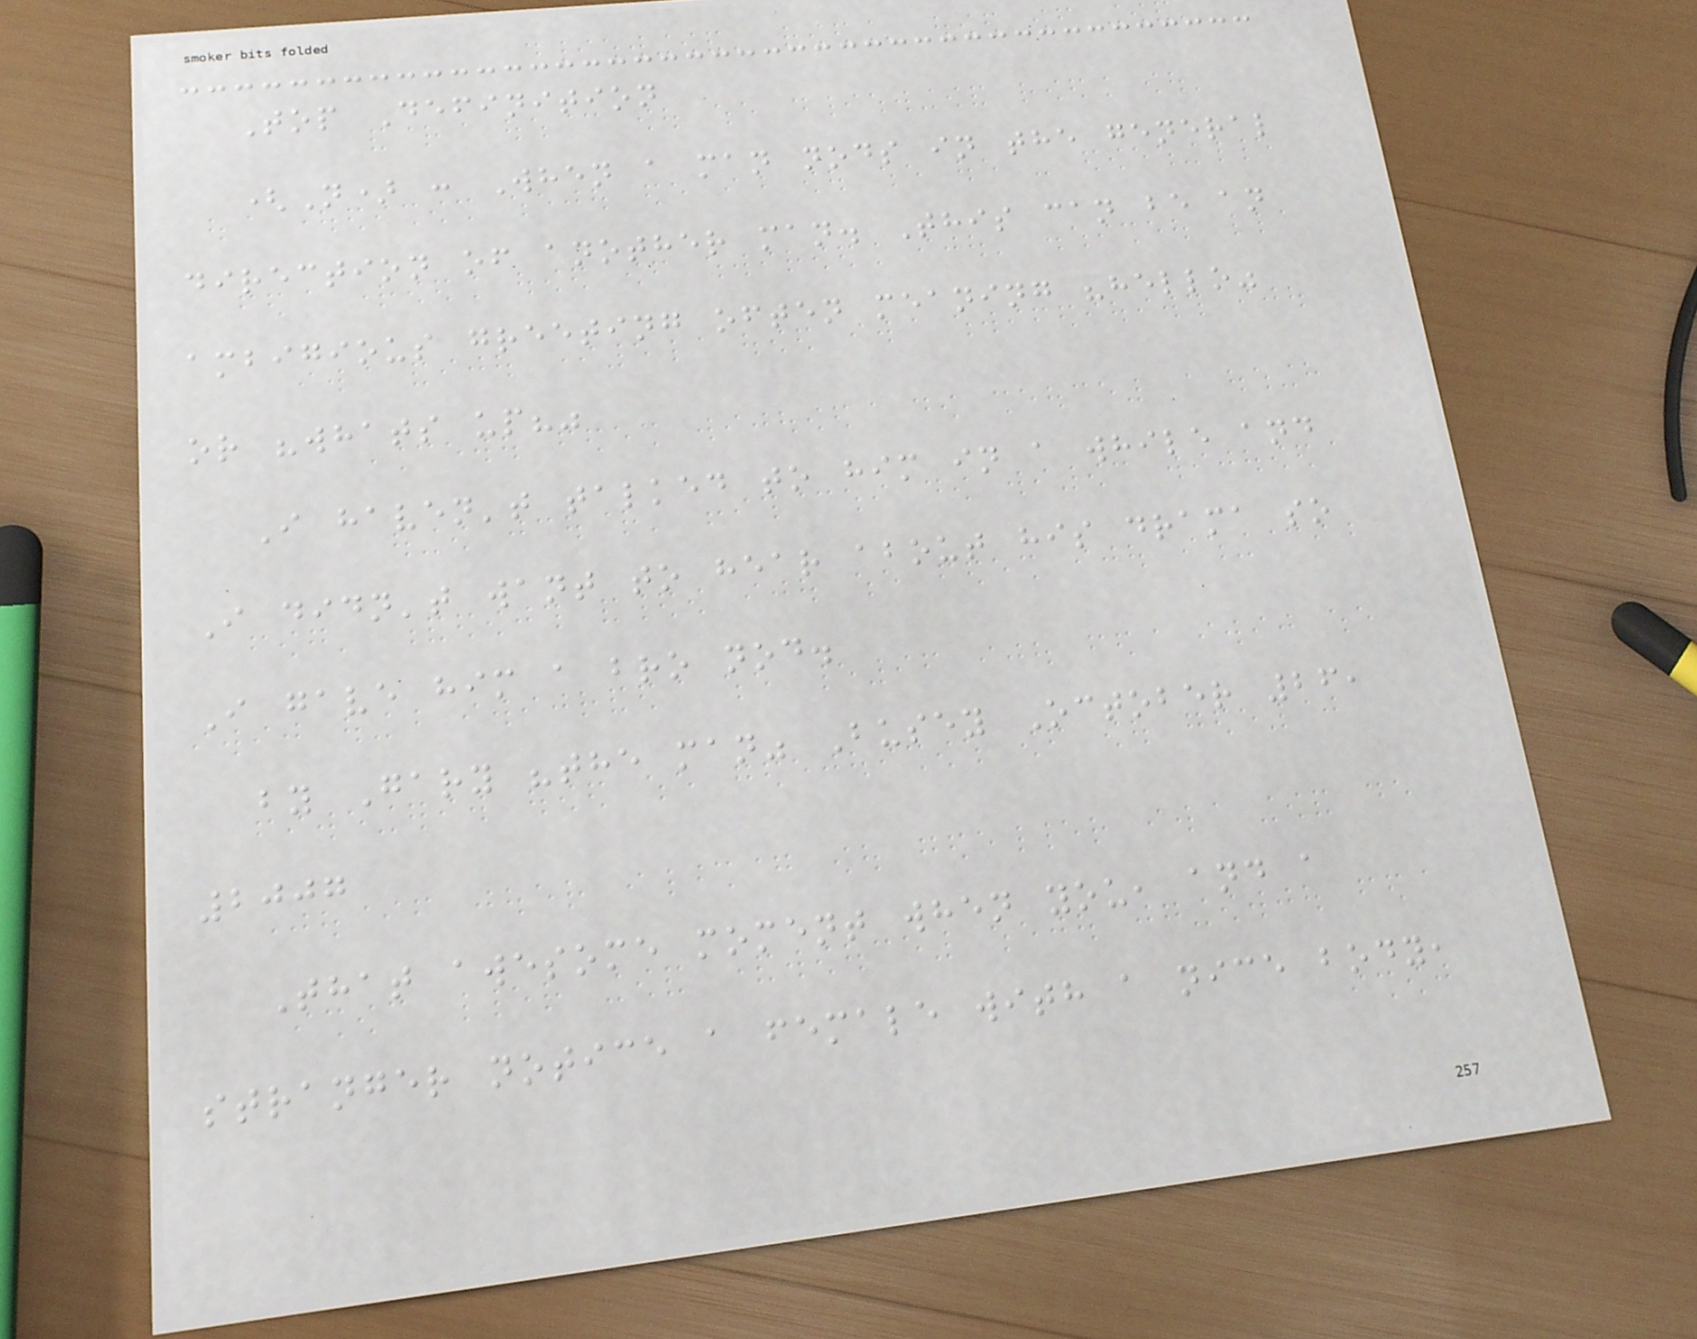Top Definition
(N) : When a man nods in the general
direction of another man. This can be an
ambigious greeting often meaning "hello"
or "whats up?"
I haven't talked to him in a while and
I didn't want to hear about his drama so
I gave him a bro nod.
by Gary "the man" Busey October 26,
2007
That awesome moment when you, and a
stranger notice a female with a nice body,
